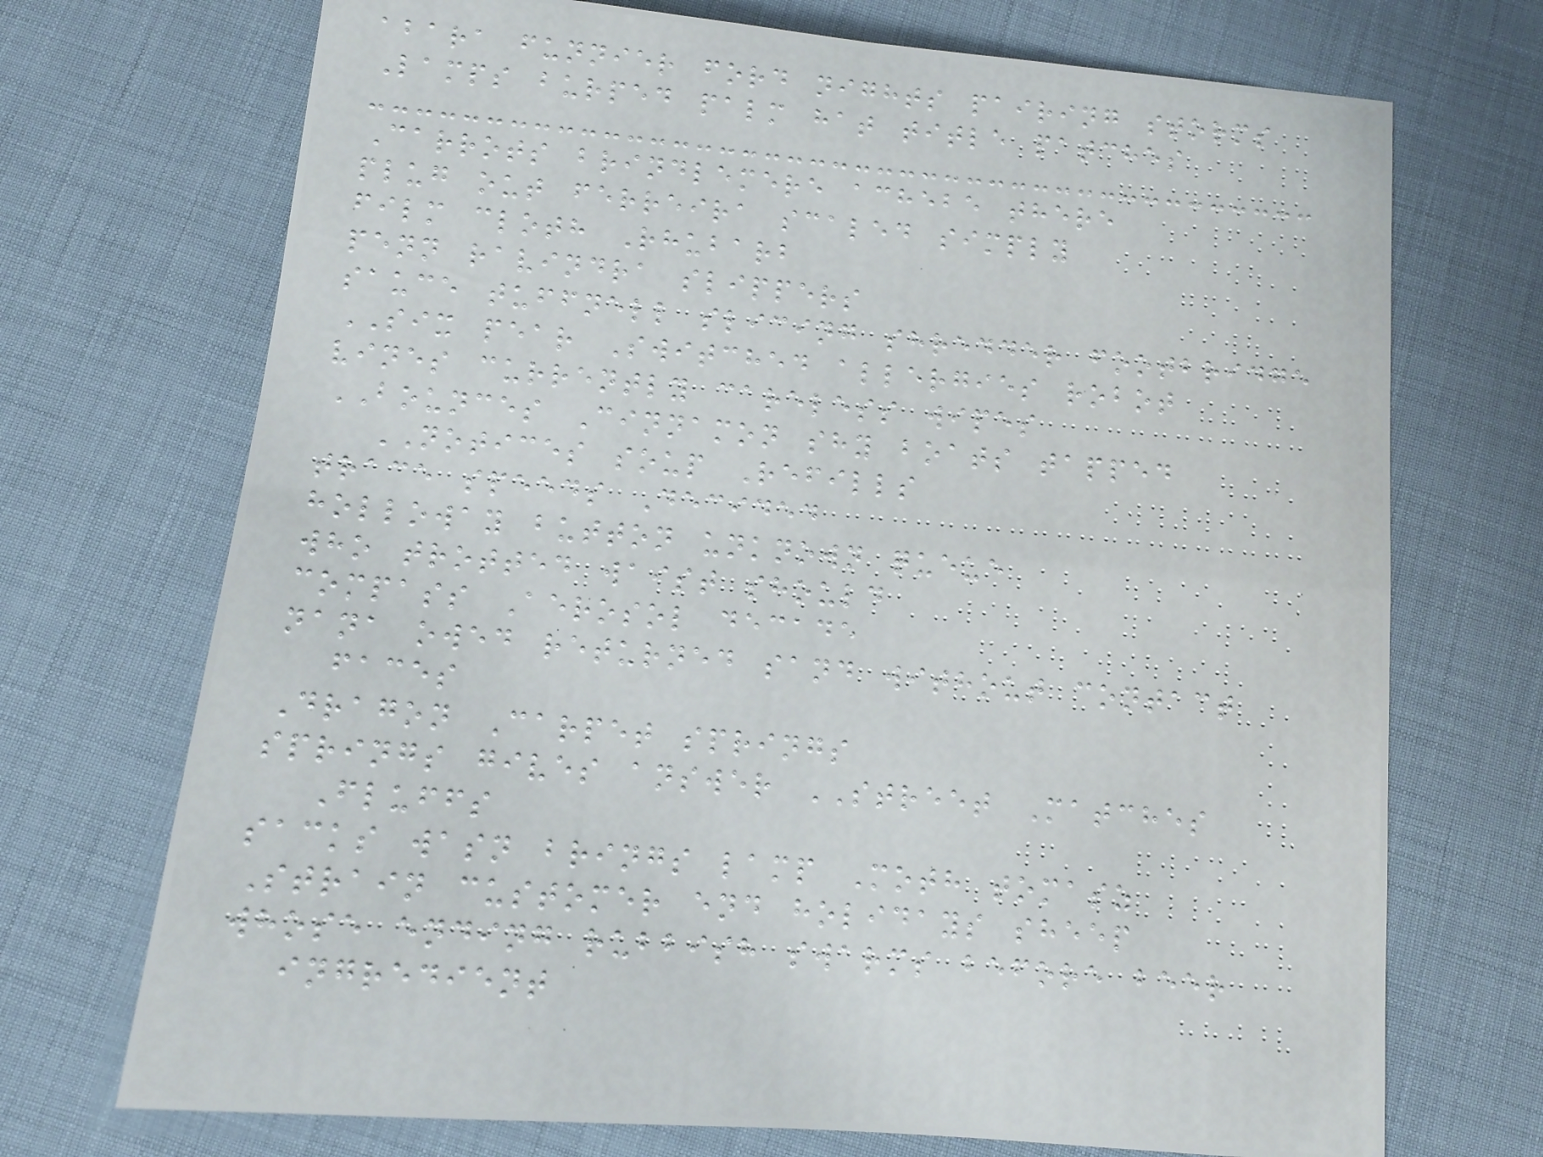abara funnier ford nights pairing storms
Lamps burped palm hat title patches
Carrots brindlemere achebe there
plug out ferreira scaled simply
film cloth Rhubarb
penn ravindra slippers
sauce tuffnell slicing shredder footbridge
SIX pear Switched allergies robot
vines currently careless wipes
BOUNCES Cinnamon shy boats tapped
NOTICES soup Refills
trace speeds Decided
holloway button unknown queue
who trotted waist should
compass Aerosol decade
nana owed returned sand without contact
faces
Dragon Carpet springs
springs gives answer STREET Matches
Fluffs
sacks wasn brings lamp Moth tomasz
Strain customer end holidays sheep
whose ending rubbish swarms before beer
ingredient
